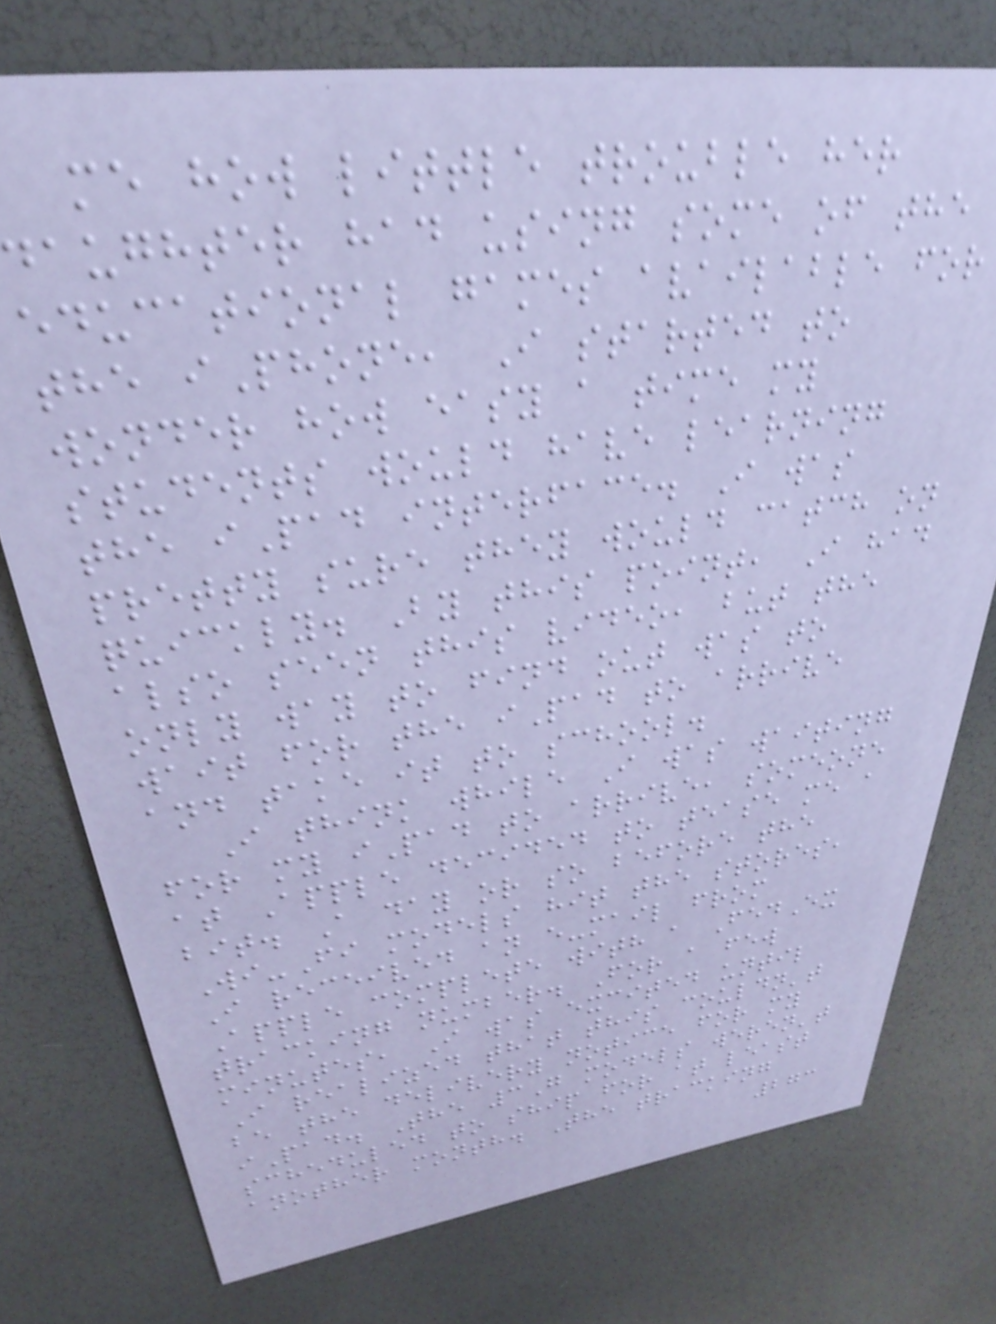me how little trouble her
daughter had using some of the
educational games available for
the iPhone, I started to
wonder how easy a time my
students would have learning
the iPad interface. I was
pretty sure they would catch on
quickly. By this point, I had
also seen this video, but the
only way to find out was to
wait for the iPad to arrive
and take it to school.
I think while I was waiting
for my iPad to arrive, someone
at Apple decided to tease me a
bit. A day or so before the
Wi-Fi models hit the stores,
I received an e-mail from
Apple complete with a FedEx
tracking number. For a few
minutes, I was excited until
I realized that this couldn't
be the delivery notice for my
iPad. The 3G models weren't
scheduled to ship for at least
another month. The tracking
273
